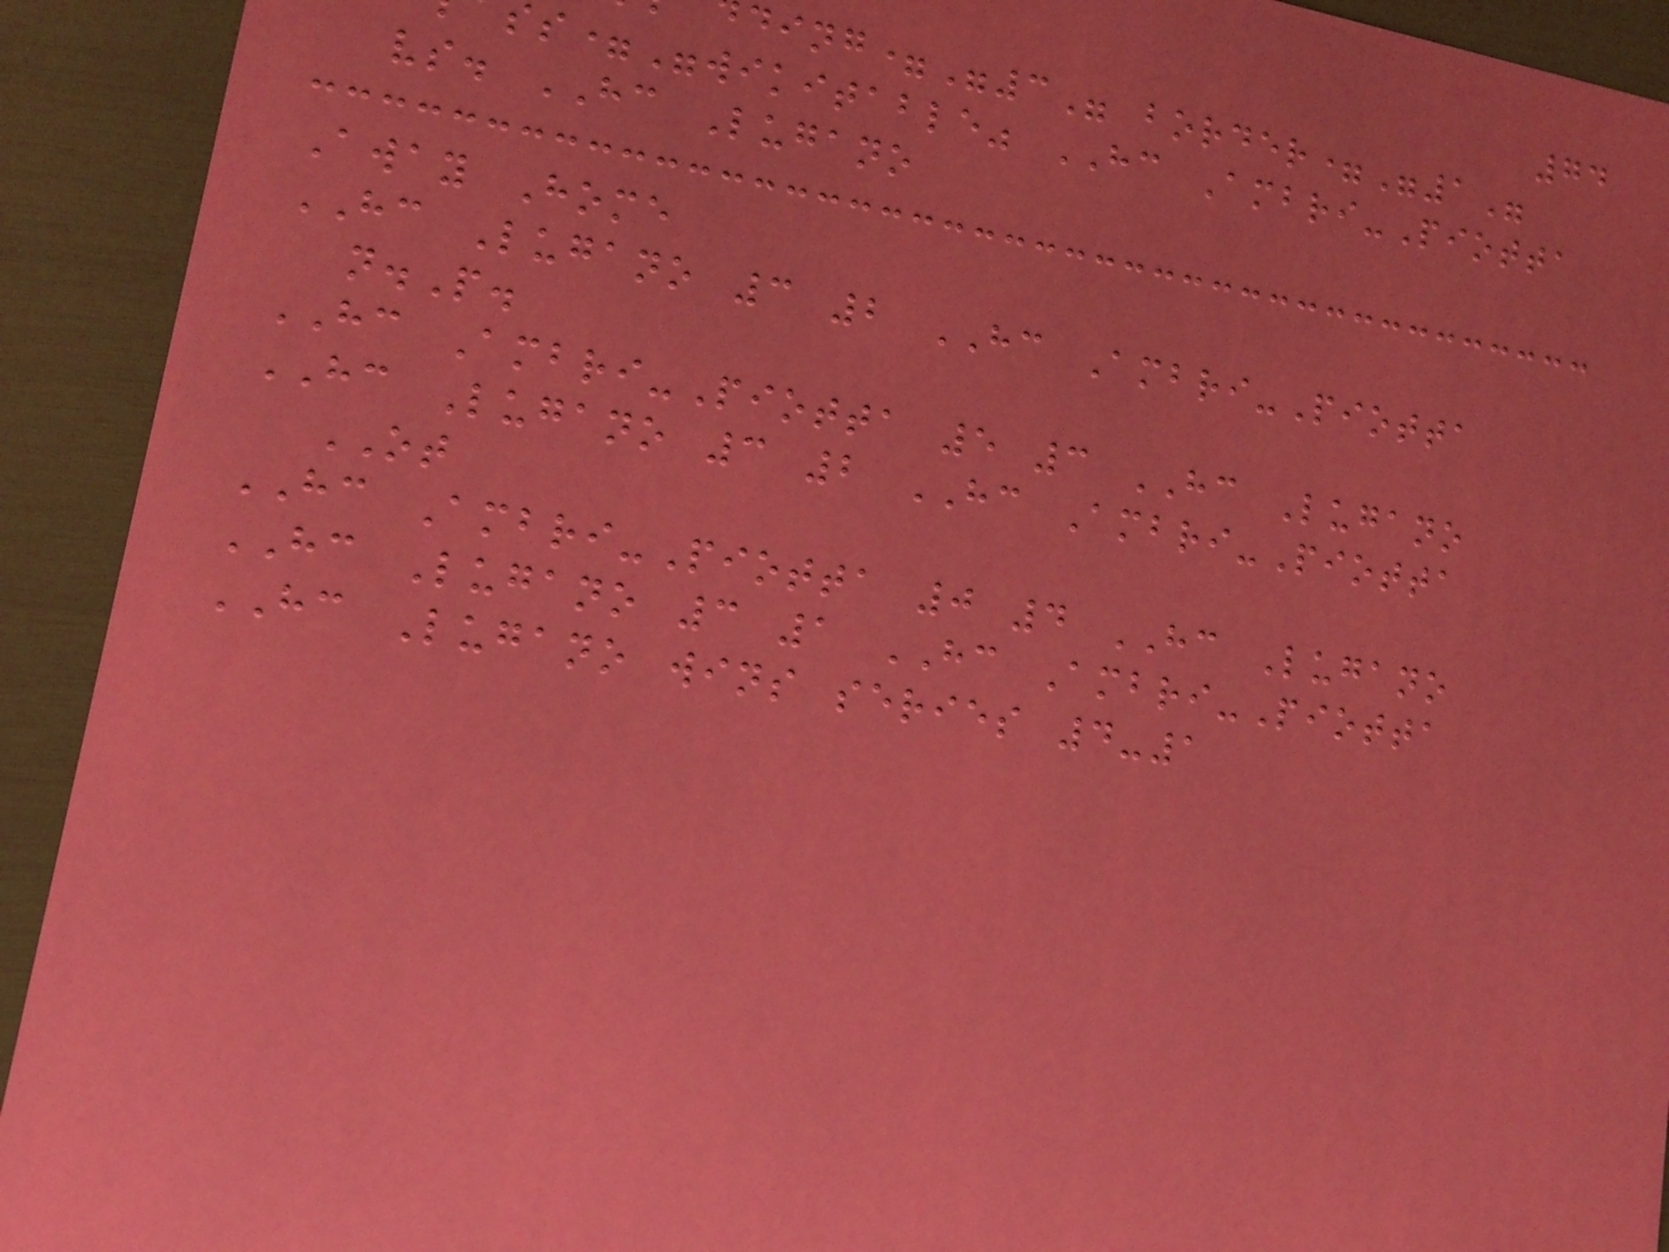74
ding="3" border="1"
s="wikitable" HC Ambri-Piotta
vs. HC Lugano
Away Home
HC Lugano 3 2 HC Ambri-Piotta
n.P.
HC Ambri-Piotta 5 3 HC Lugano
HC Lugano 3 2 HC Ambri-Piotta
OT
HC Ambri-Piotta 0 4 HC Lugano
HC Lugano 3 1 HC Ambri-Piotta
HC Lugano wins series 4-1
